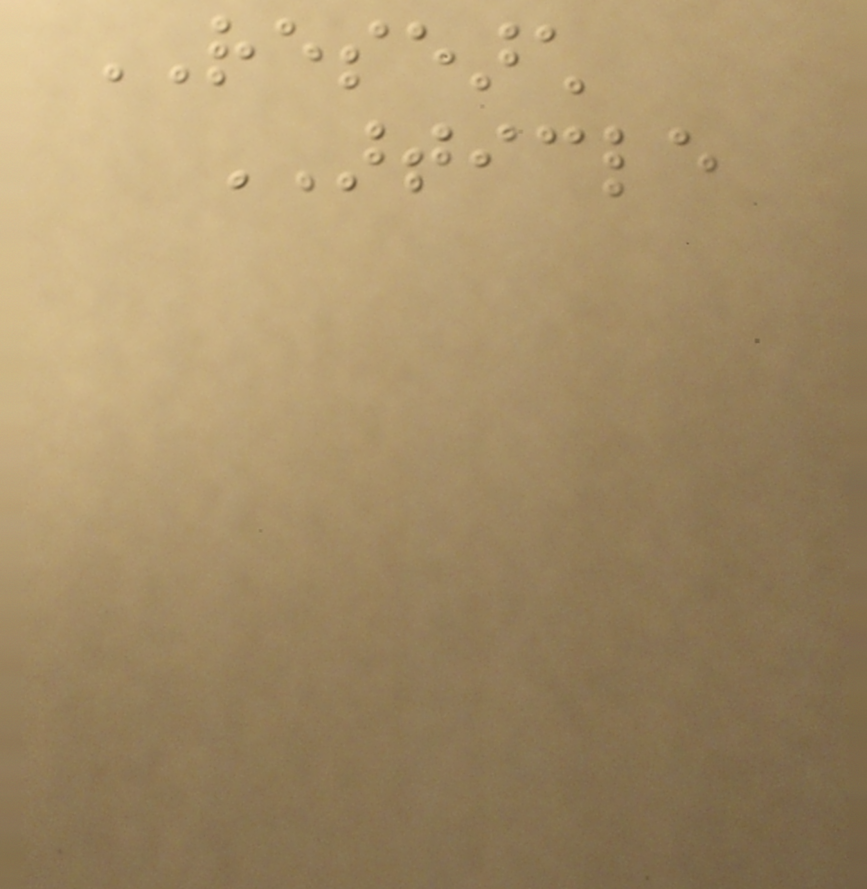RESEARCH
ARTICLE
